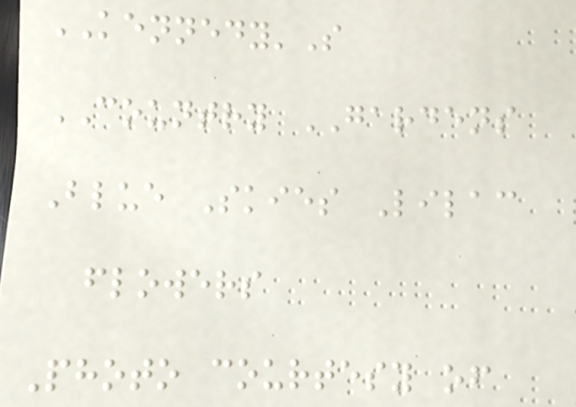KENNEDY'S
COUNTRY GARDENS
Blue Skies Lilac
flowers
Photo courtesy of
